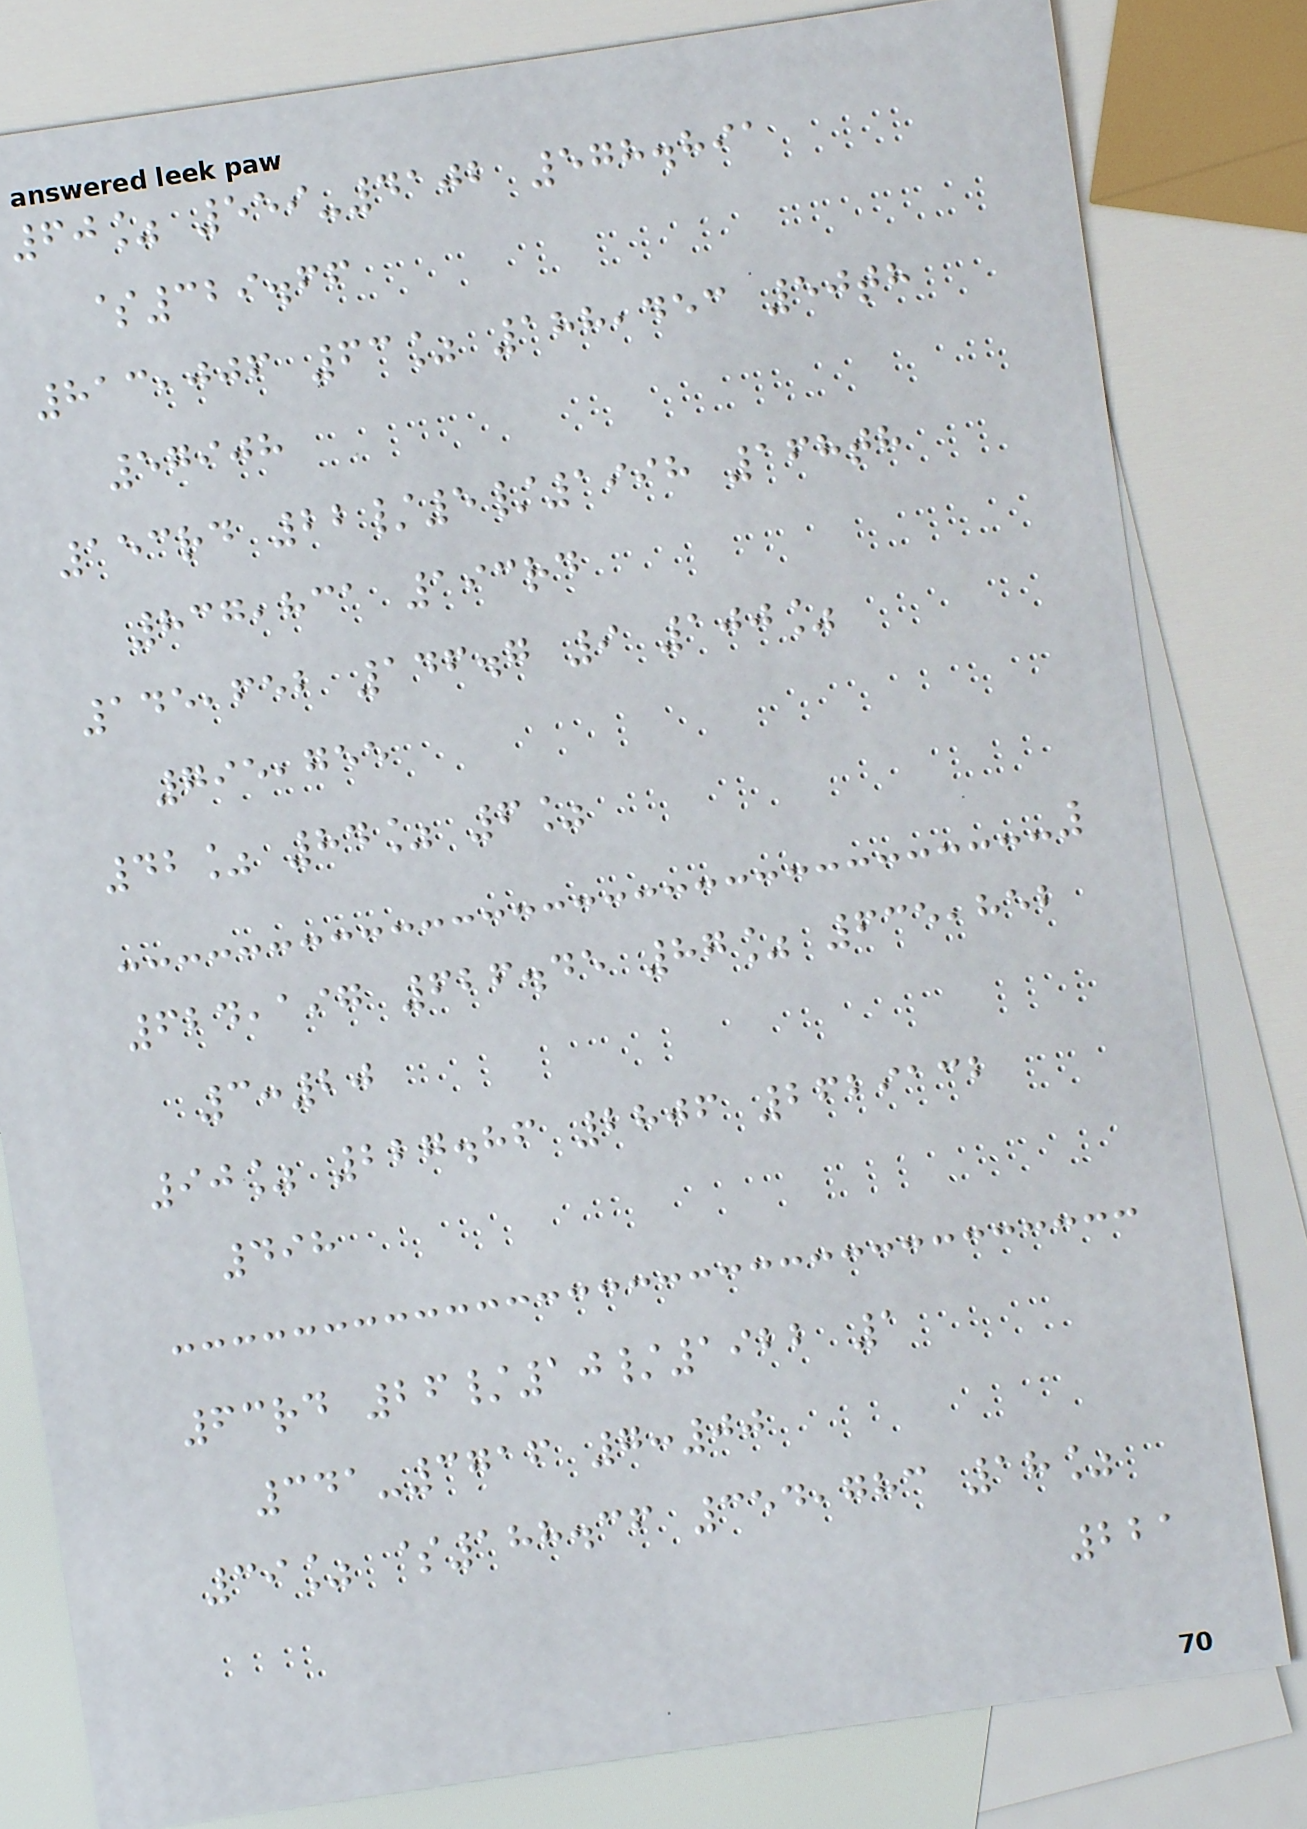60% 559-4102 578.891
$329.66
813,006 63% 188,453 50th
57908
153rd 22/5/1998 168th
837,831 193rd
145,652 146.7 9 100%
795,755
42% 84% 6%
624,197 626.45 87% 635,852
3:20
90% 227.86 2806 2629132
498
63rd 26/10/1922 1
341-3716 7:00
39% $188.36 354,783 18%
221
